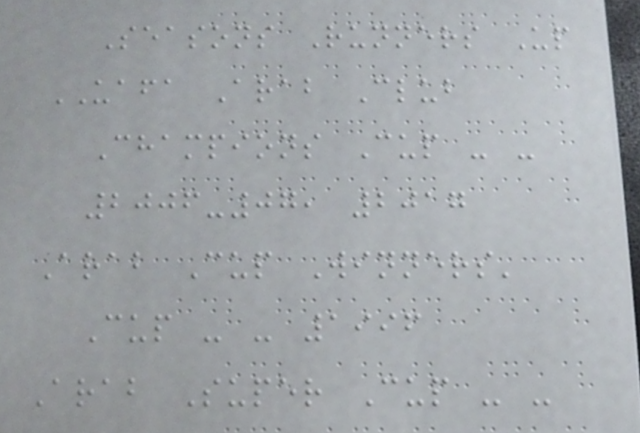Seasons Runners Up
UAFA Arab Club
Champions Cup - -
2006-07, 2017
Arab Cup Winners'
Cup - - 1996
Arab Super Cup - -
